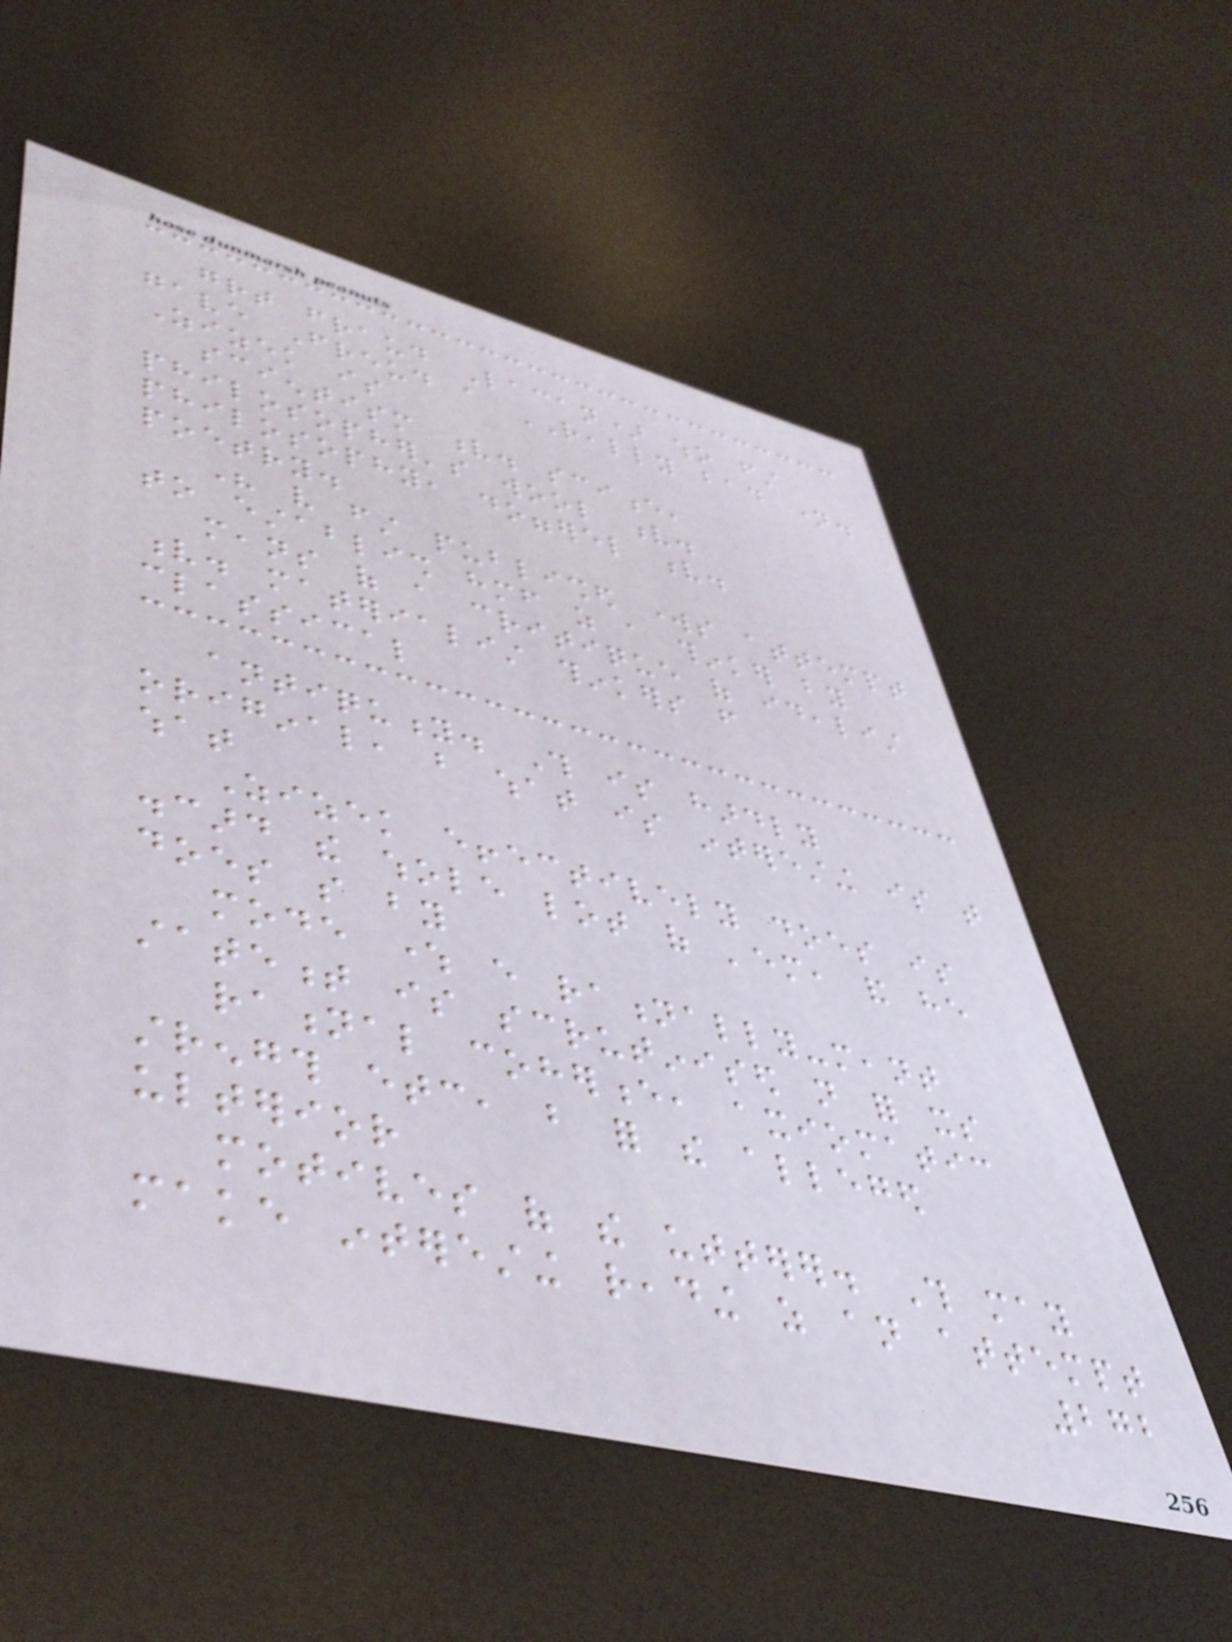great fraud Lacan) who first
gave Freud a REALLY bad name.
Zizek is
scientism v. science,
philosopher's wool v.
philosophy, doggerel v.
poetry.
His very first published works attempt
to establish himself as a thinker by
means of a critique of idealist
v. materialist thinkers from
classical
antiquity. This is hardly
original, but what is interesting is that
what
Zizek effectively does is
discard the whole lot of 'em, and he
does so by
mode where every rationally-meant
statement is scrutinised not for its
rational coherence, axiomatic
strength etc, but for the alleged
ulterior
motives of the utterer. This may
make interesting reading as an attempt
272
